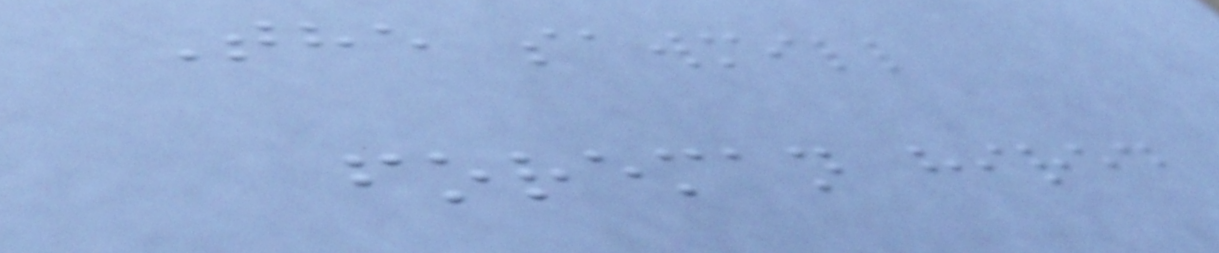The sawmill
foreman hired
